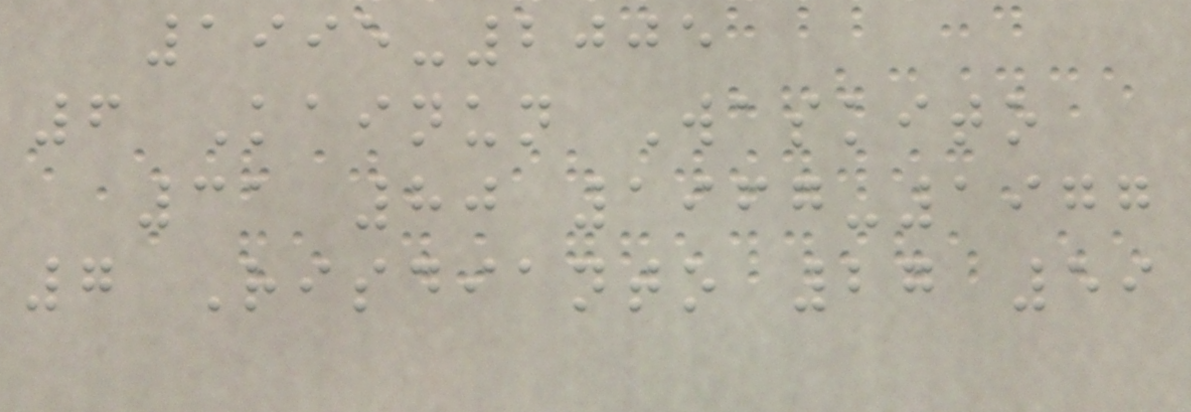1995-2005
6 Kainun Waskito
31 80 1967-1977
7 Risdianto 27 59
